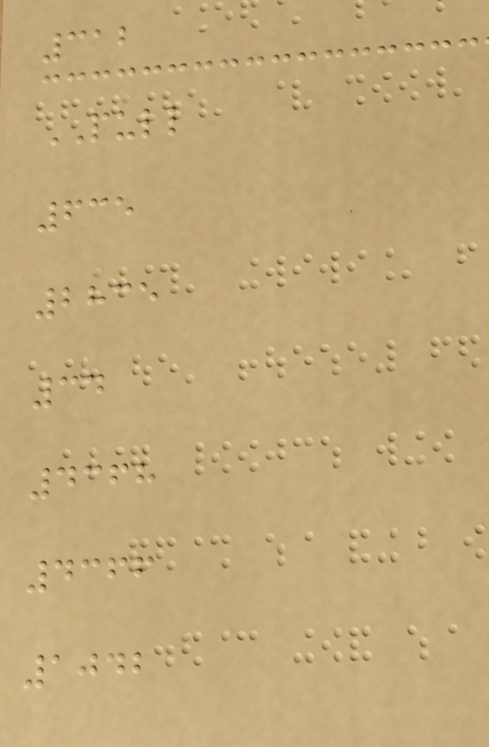312
PULL
635
2835
34
4368
4366
1042
